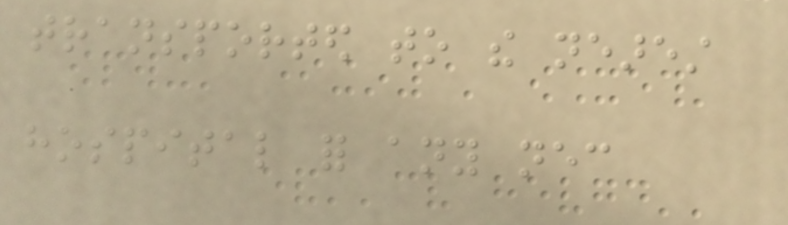transported to the nearest
hospital for any necessary
